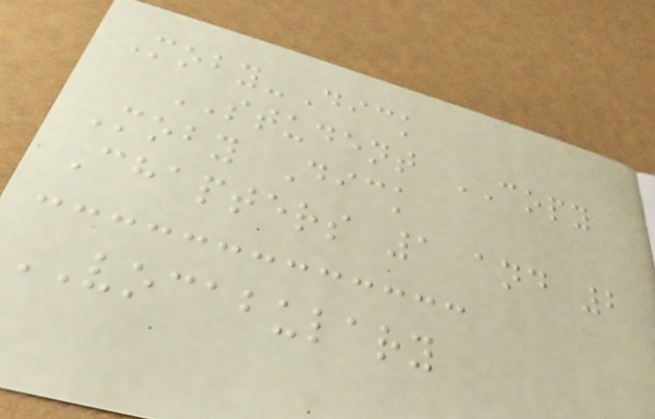Moby-Dick
STUDENT COPY
Moby Dick
Chapters 1 and 2
VOCABULARY
